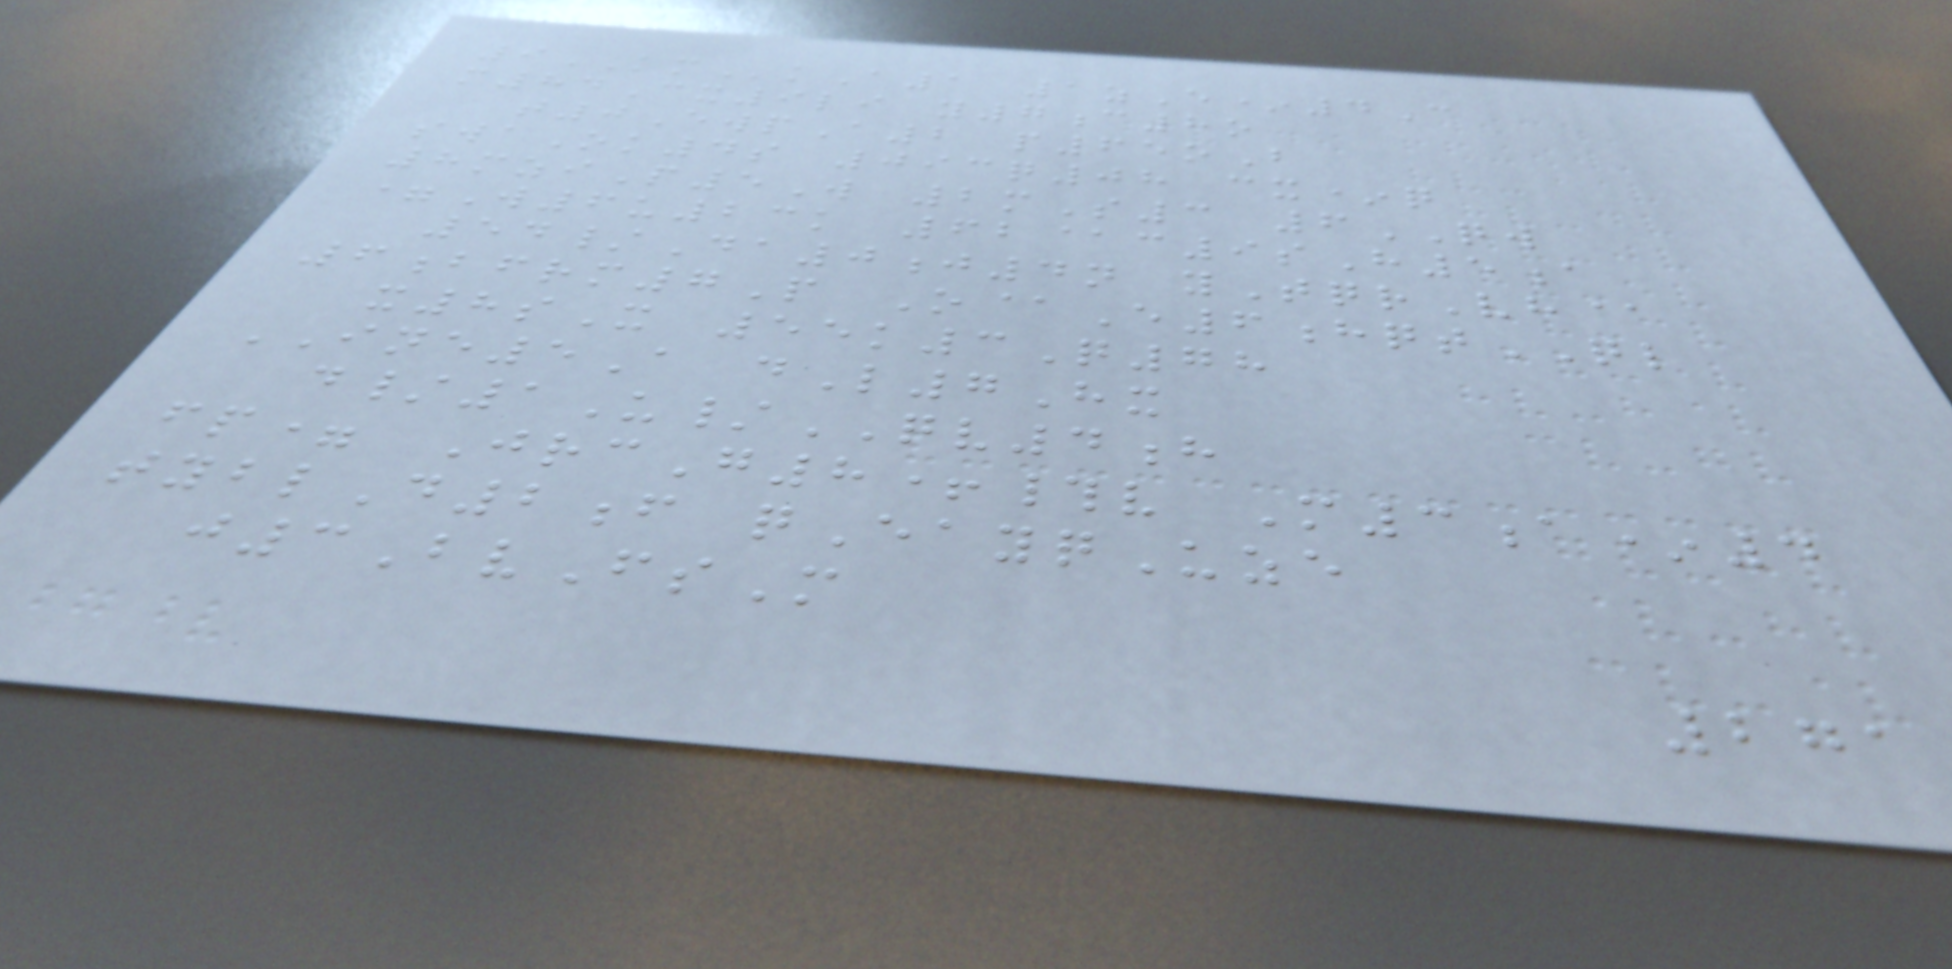9KMkA1 1zE*4C
m84Cx9li y7c8o
t0EwpA2 p65oB
swaOk4s 093q08 cx*q
8mziP5W 2mS3 6QW
=W6u23k 62@c9sH5a
54/Da0j4n yTqrVh@
6bfrm7P O@E6hqtQL
x8sX 55k3Q78
INE5A dL7Hx
d/1U/QV4h
fp= JrcG8+#v M3a*4
tyblD2f qEayqUze
j3BvFsM
271
